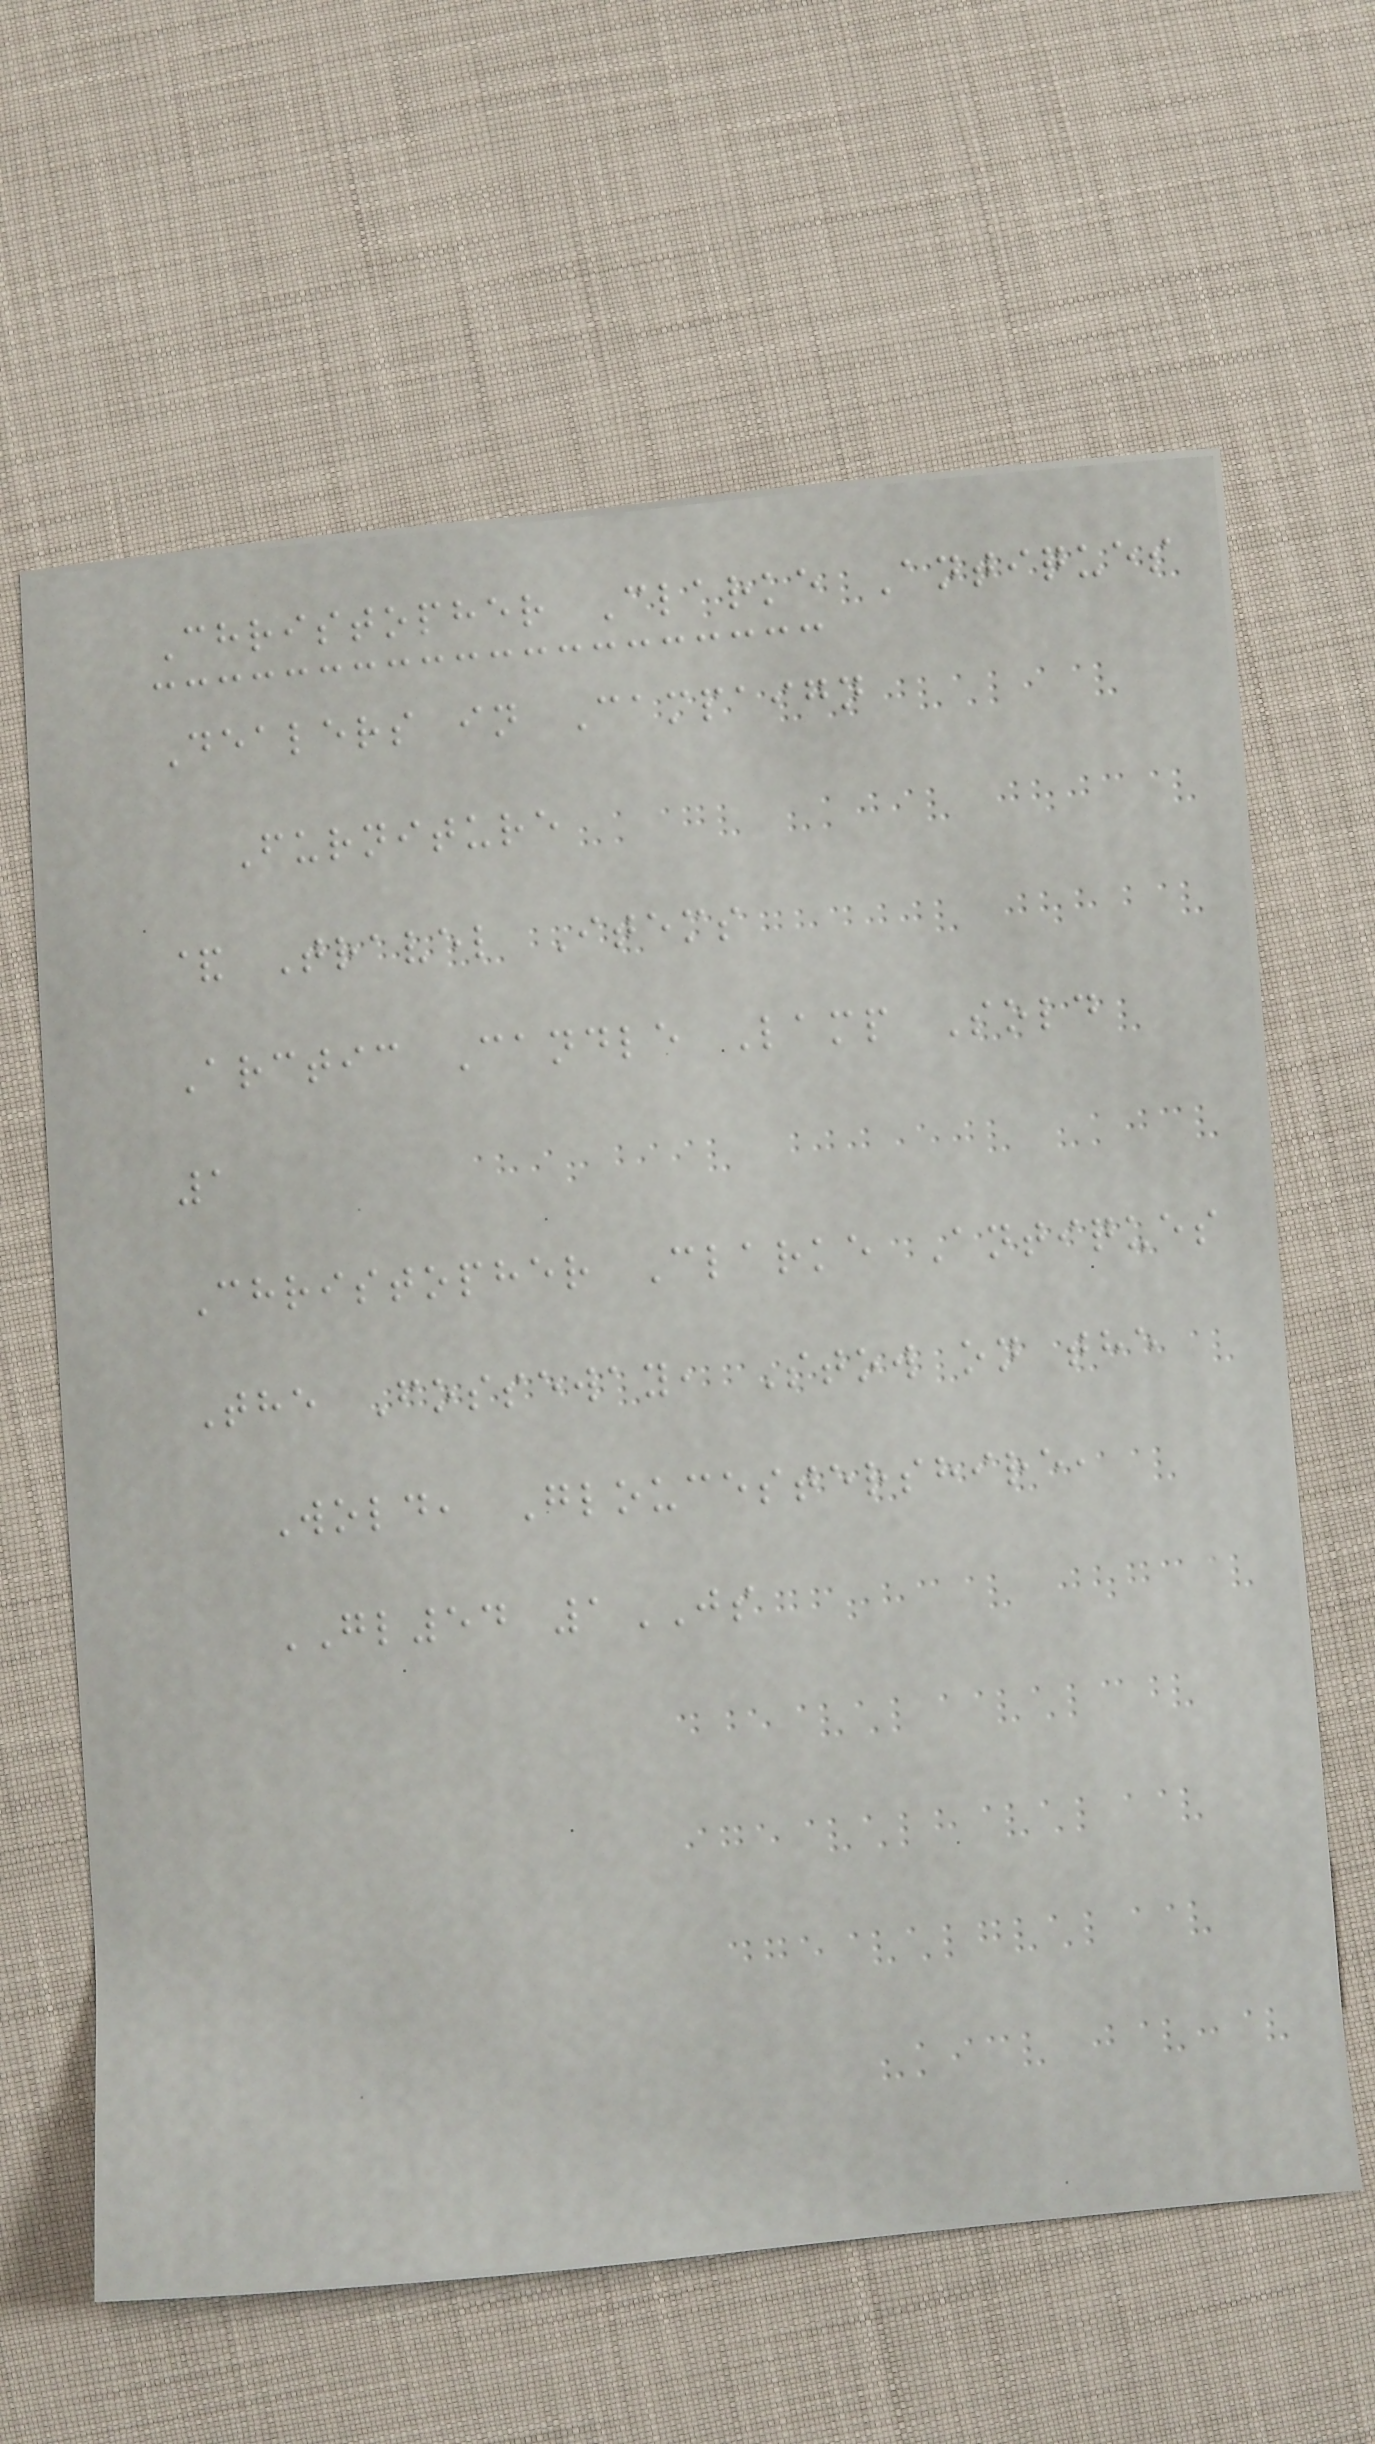Christopher Clarke Antiques
Dealers in Campaign
Furniture
& Travel Items
Arctic Candle Lamp Sold
1
Christopher Clarke Antiques
The Fosseway, Stow on the
Wold, Gloucestershire,
GL54 1JS
